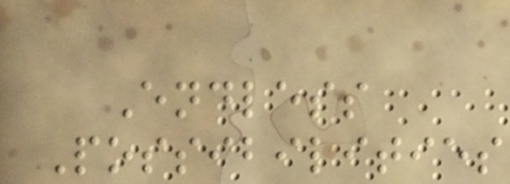Endless
Possibilities
